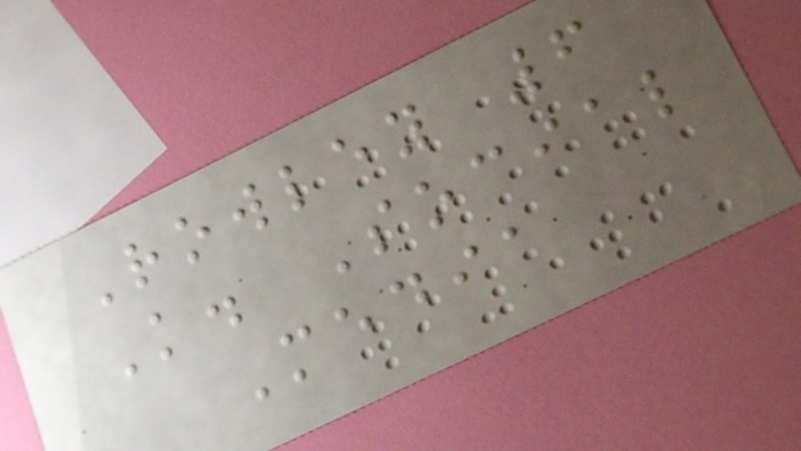Rowley 6
K. Social
Media
